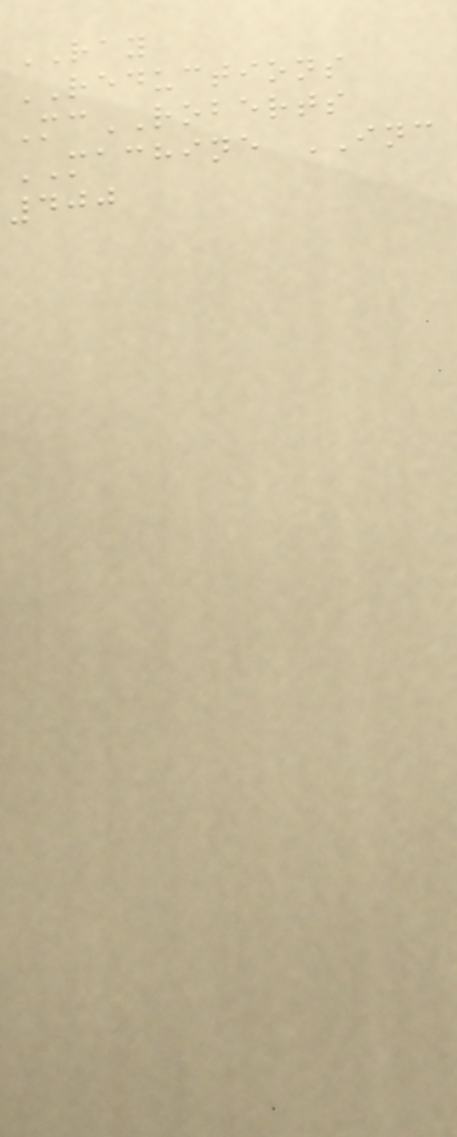RAY
REDUCTIONS
McROBERTS
MACHINE INC
400
